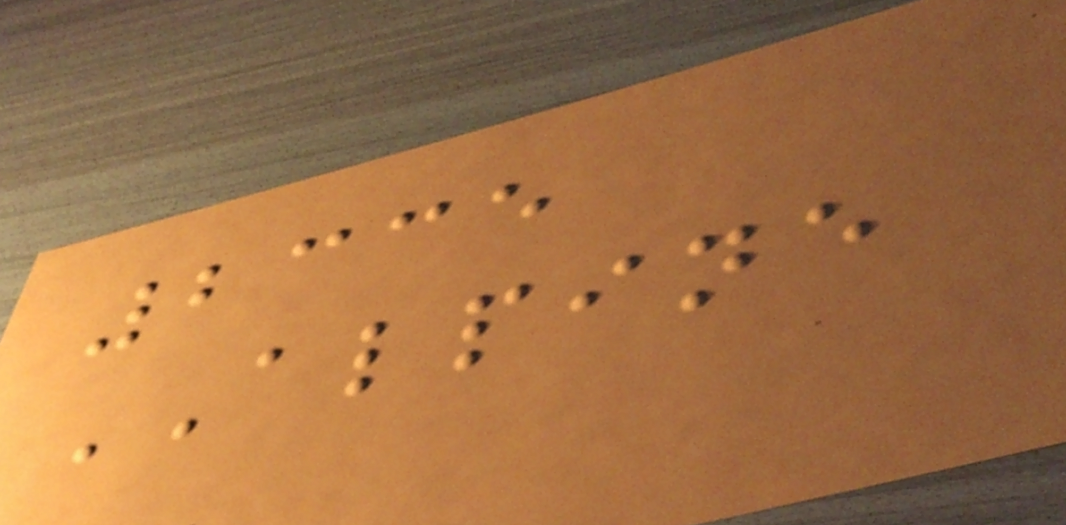2335
ALPINE
